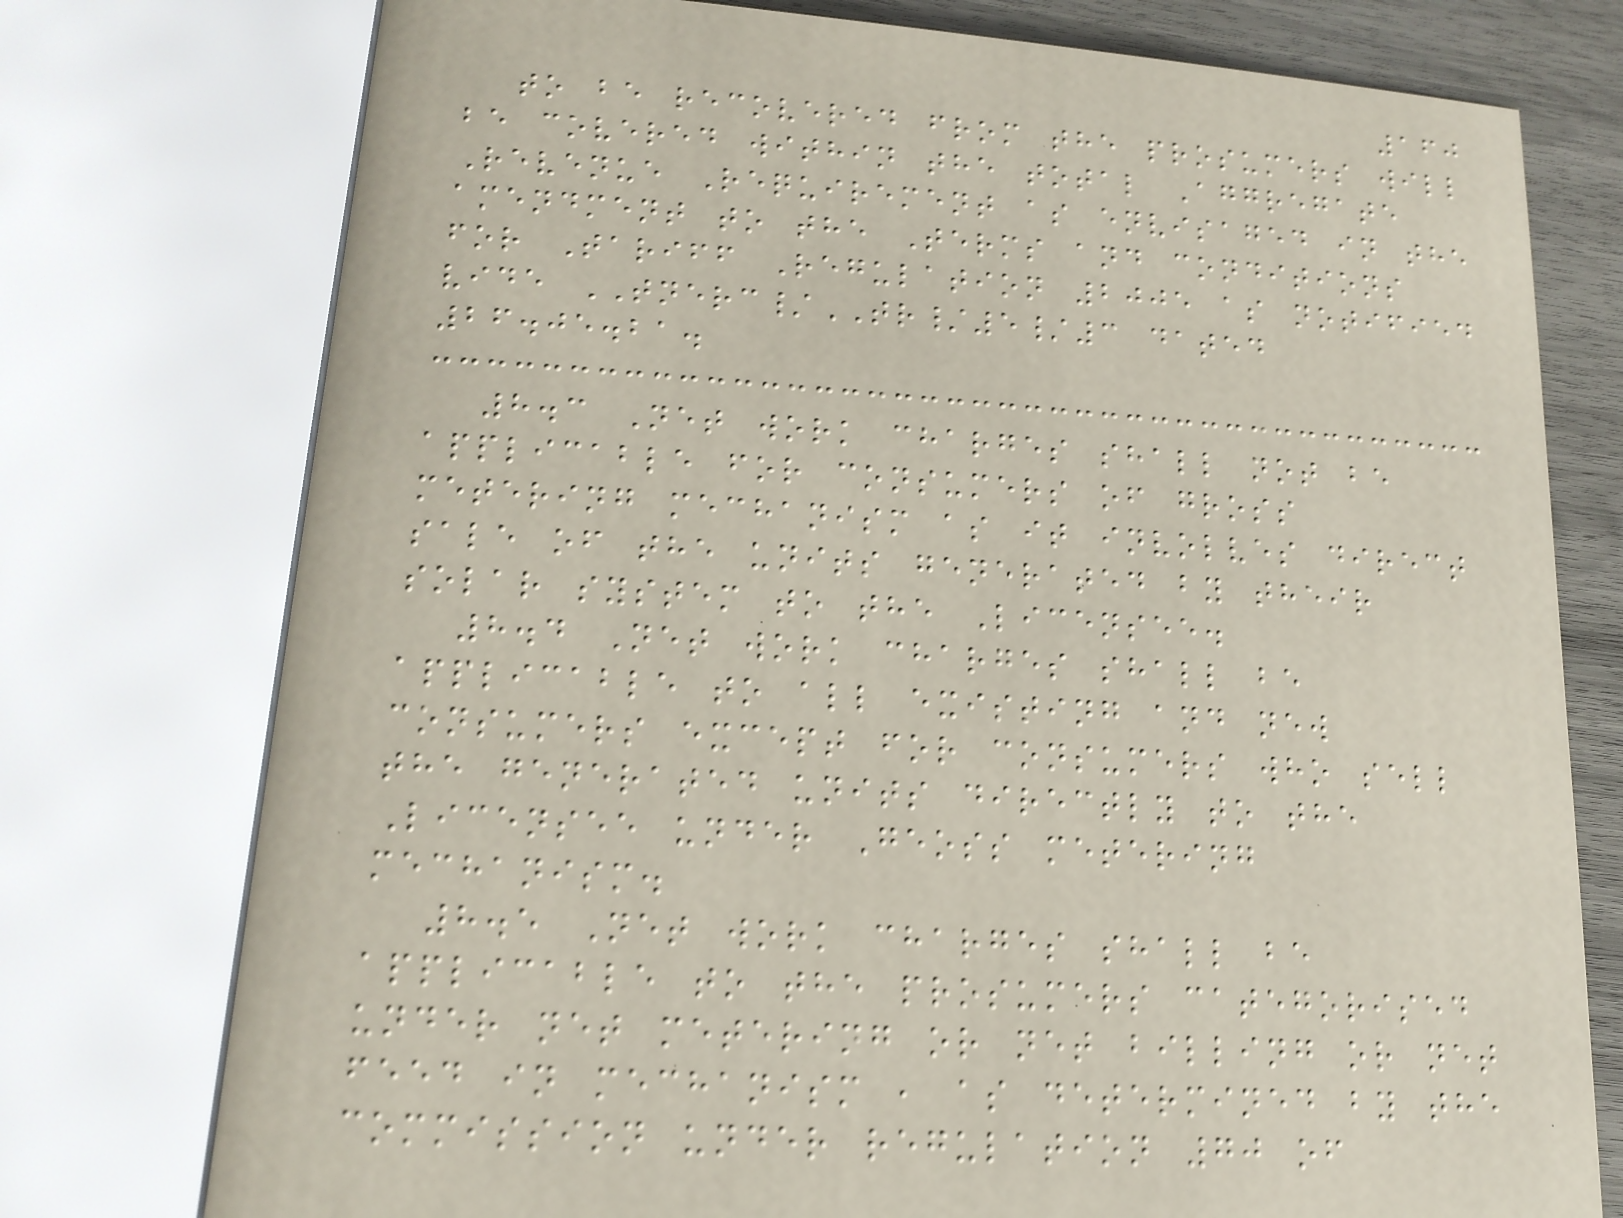160
to be recovered from the prosumers will
be covered within the total Aggregate
Revenue Requirement as envisaged in the
amendment to the Terms and conditions
for Tariff Regulation 2005 as notified
vide TNERC/TR/5/3 dated
26.05.21.
8.3 Net work charges shall not be
applicable for consumers of gross
metering mechanism as it involves direct
sale of the units generated by their
solar system to the Licensee.
8.4 Net work charges shall be
applicable to all existing and new
consumers except for consumers who sell
the generated units directly to the
Licensee under Geoss metering
mechanism.
8.5 Net work charges shall be
applicable to the prosumers categorised
under net metering or net billing or net
feed in mechanism , as determined by the
commission under regulation 70 of
